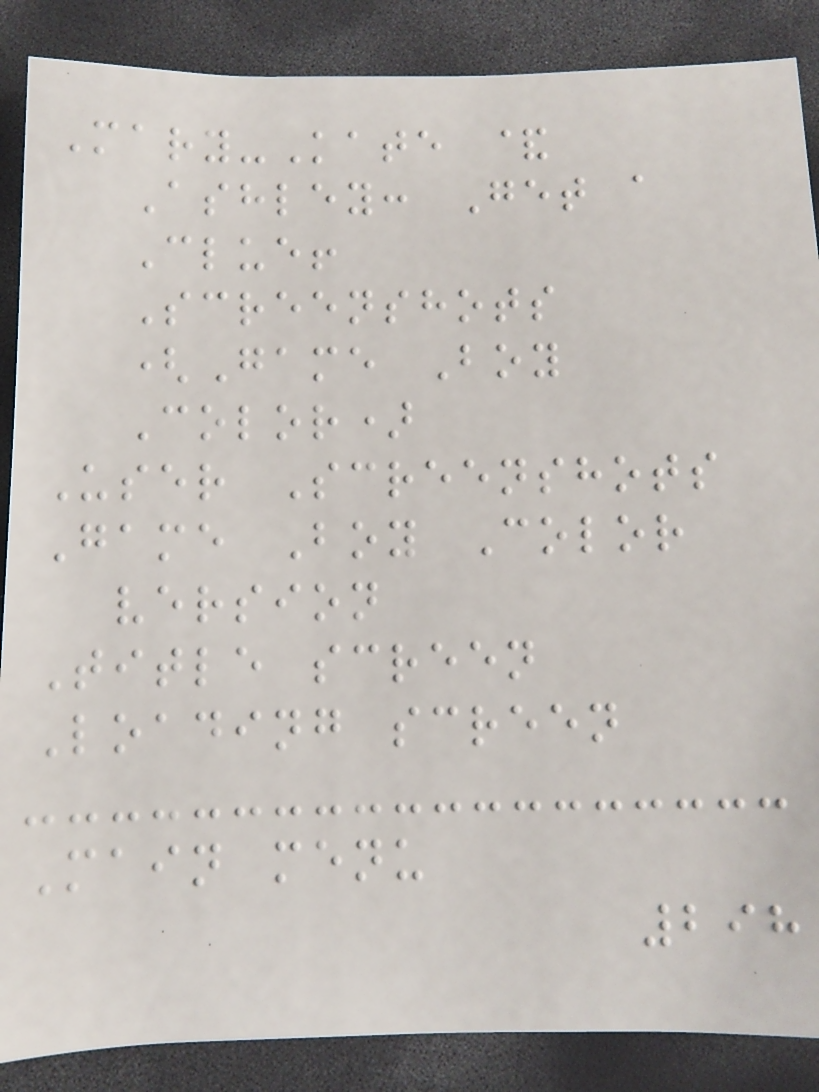Mary-Kate &
Ashley: Get a
Clue!
Screenshots
(Game Boy
Color)
User Screenshots
Game Boy Color
version
Title screen
Loading screen
Main menu
298
